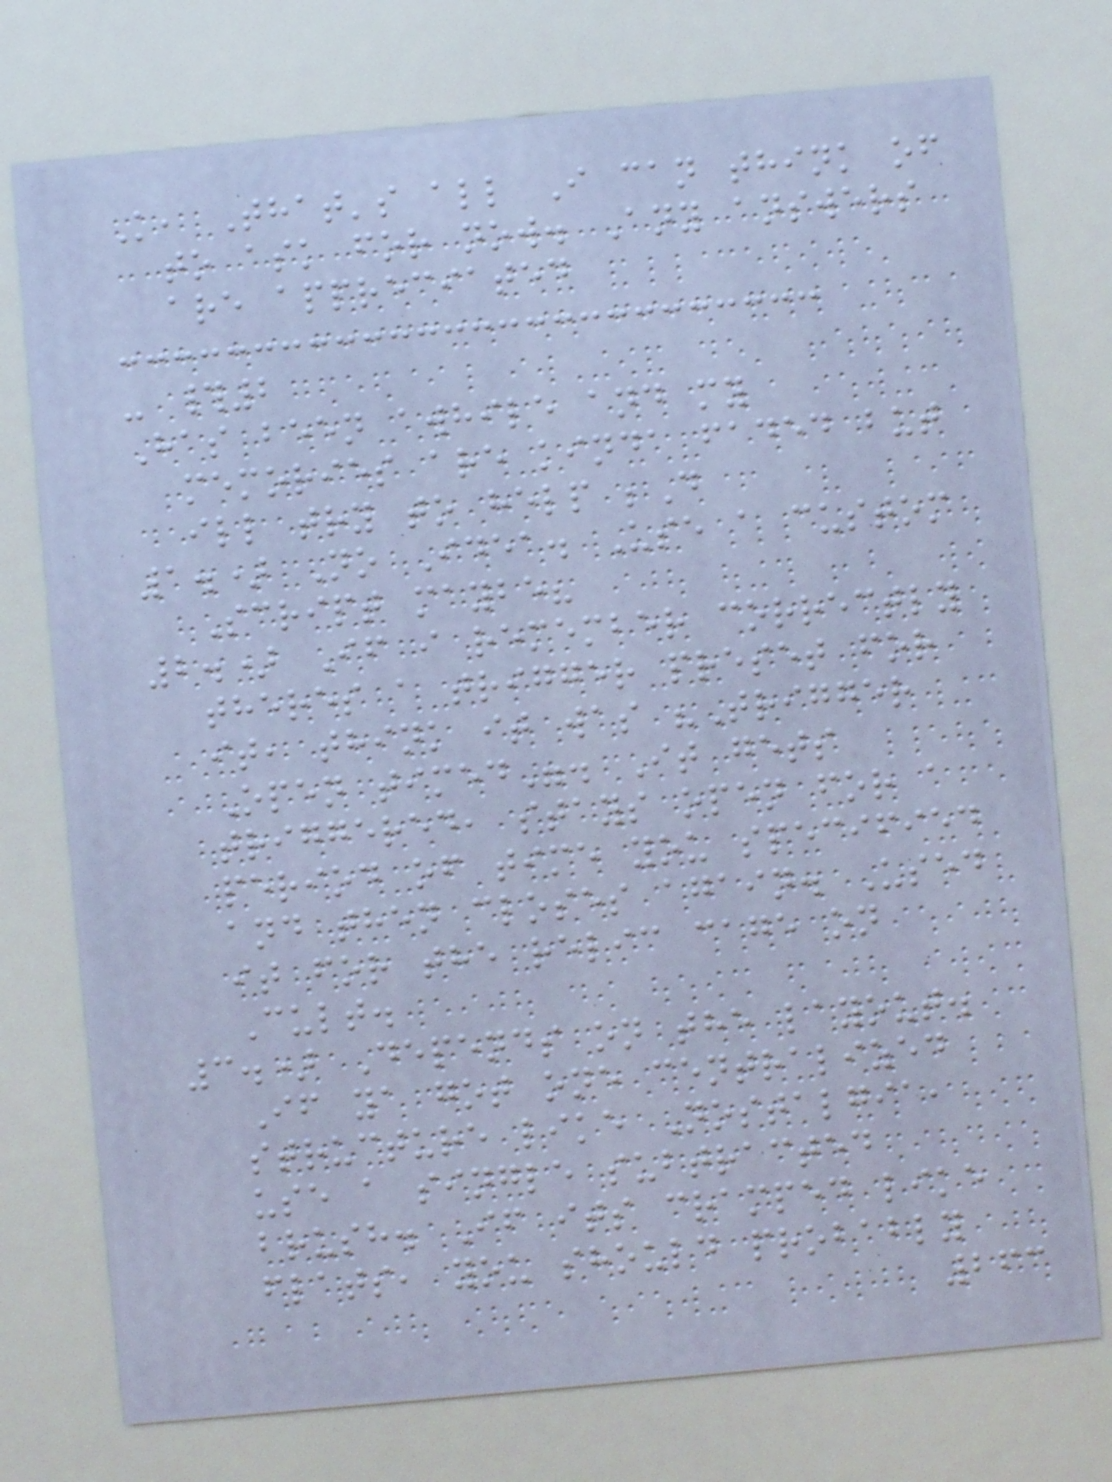K, That's all I can think of
to ask for now. Any answers
are appreciated
- #2
Has been awhile and my
memories are kinda faded but
ill try to help ;D
1.) No Idea. Use a custom
Script maybe?
2.) If i remember correctly
theres a trigger preset for
it, think it was "Trigger
Open timed". It gets
triggered, stays open for a
period of time you specified
and then closes again. Used
it for the relic cage on
Cult.
3.) Depends on the layout.
If ya got one centralized
structure like Nostalgia,
use a single subtracted
brush. If its cramped like
flats, you should probably
263
